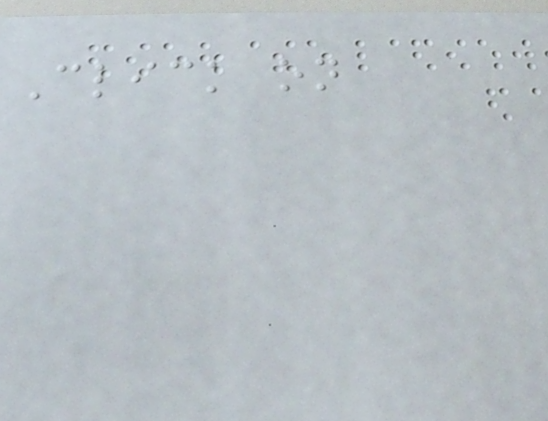Click on
